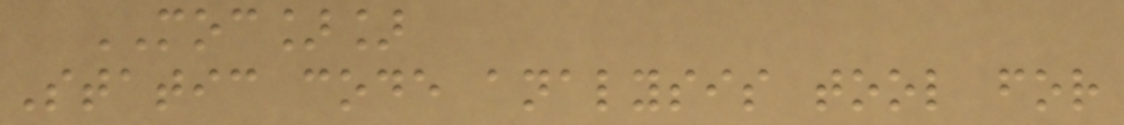MOC]]
Static code analysis tool for
